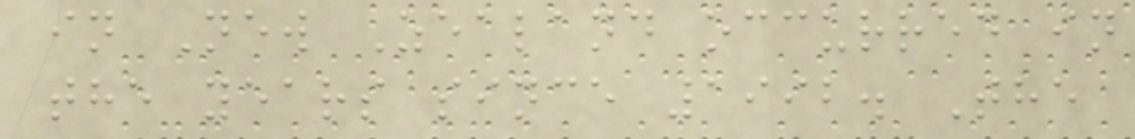in New Zealand occurred in
the years since 1992. The
